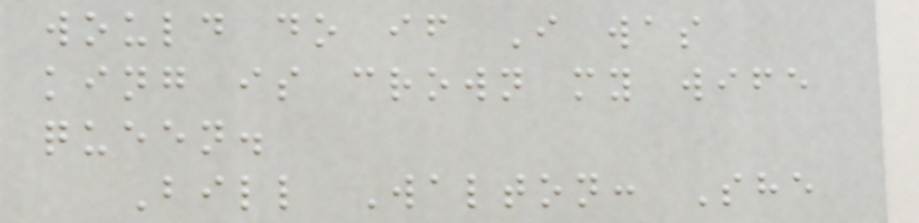would do if I was
king is crown my wife
queen.
Bill Walton: She
